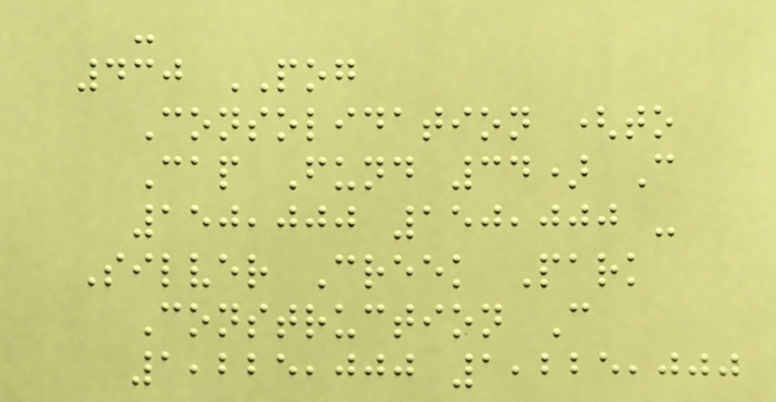-
430 POG
Consolidation (to
Cap Fund 34) C
150,000 150,000 -
Silver Creek Park
Construction C
1,225,000 1,225,000
